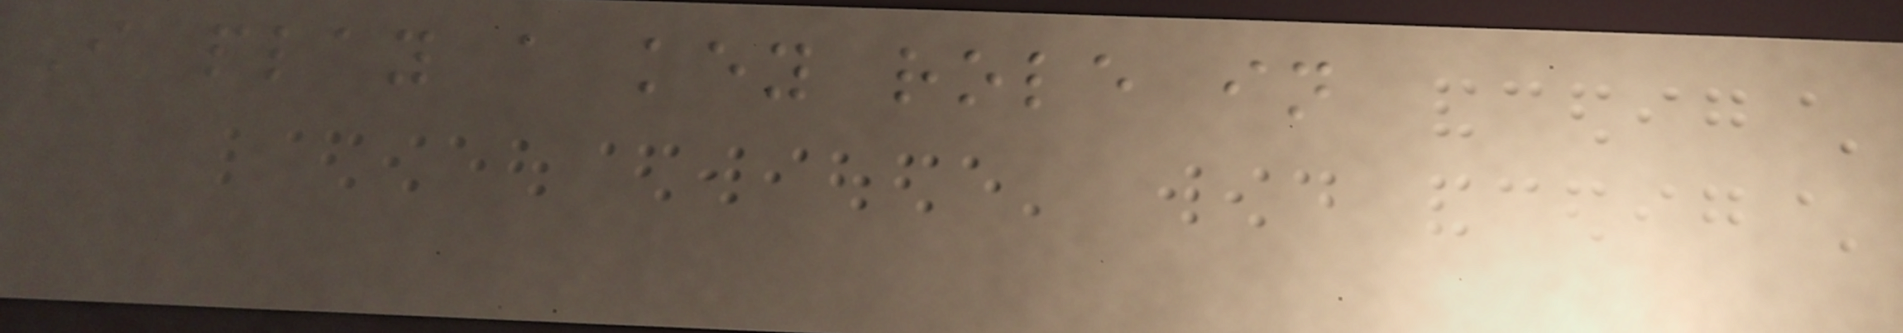I play a key role in
